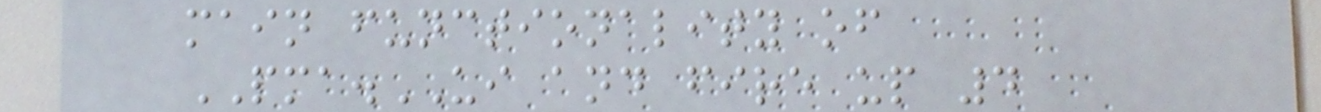main functionality of
PMA.UI and fire up 4
